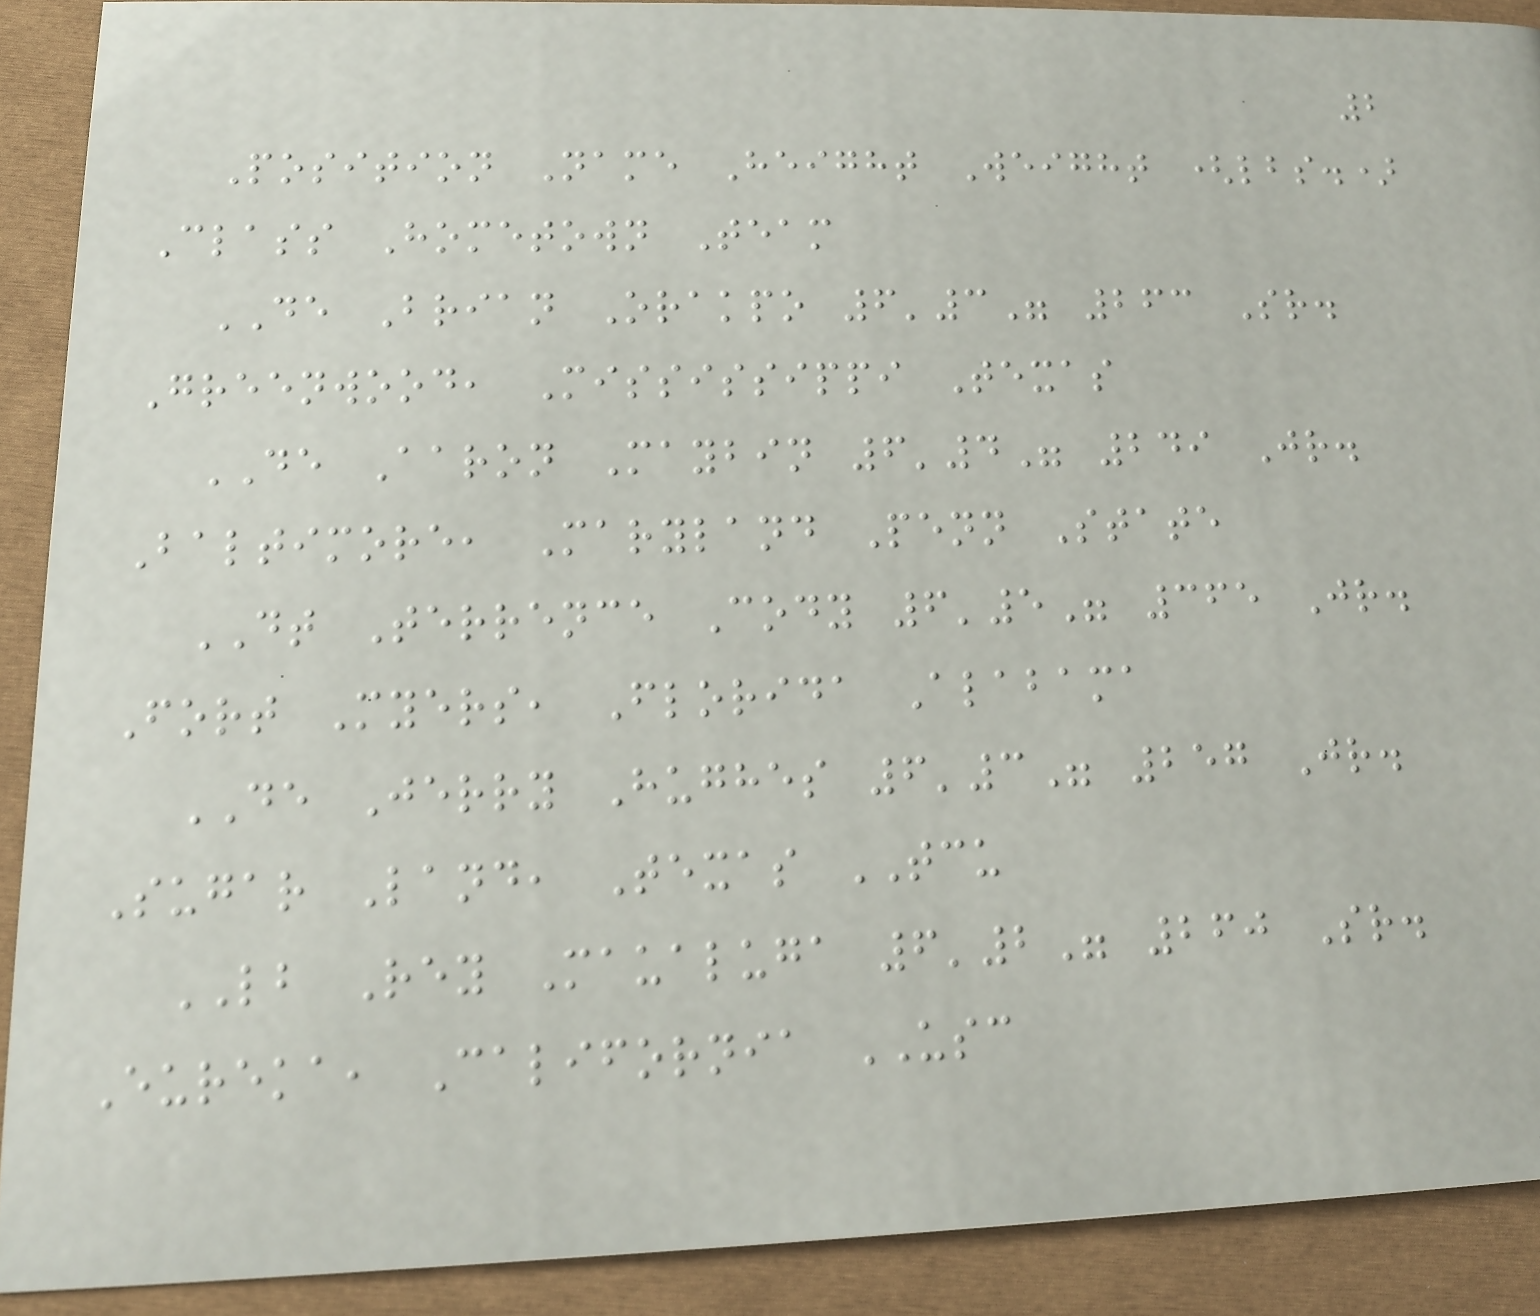2
Position Name Height Weight (lbs.)
Class Hometown Team
DE Brian Orakpo 6'3" 263 Sr.
Greenwood, Mississippi Texas
DE Aaron Maybin 6'4" 249 Jr.
Baltimore, Maryland Penn State
DT Terrence Cody 6'5" 365 Jr.
Fort Myers, Florida Alabama
DE Jerry Hughes 6'3" 257 Jr.
Sugar Land, Texas TCU
LB Rey Maualuga 6'2" 260 Sr.
Eureka, California USC
